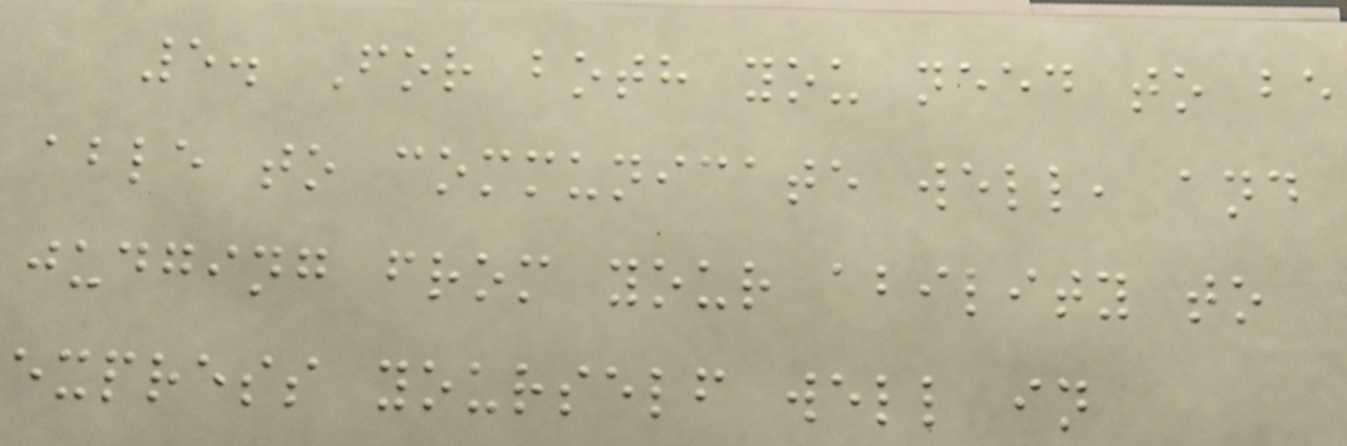5. For both you need to be
able to communicate well, and
judging from your ability to
express yourself well in
